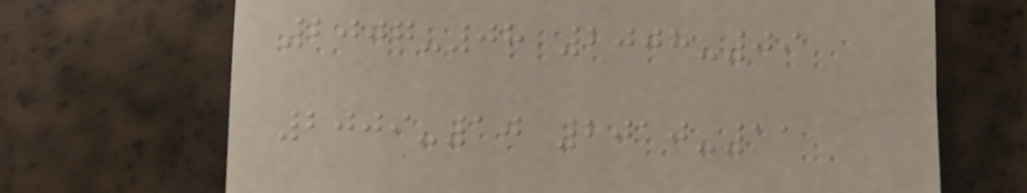2007-08 2008-09
2009-10 2010-11
